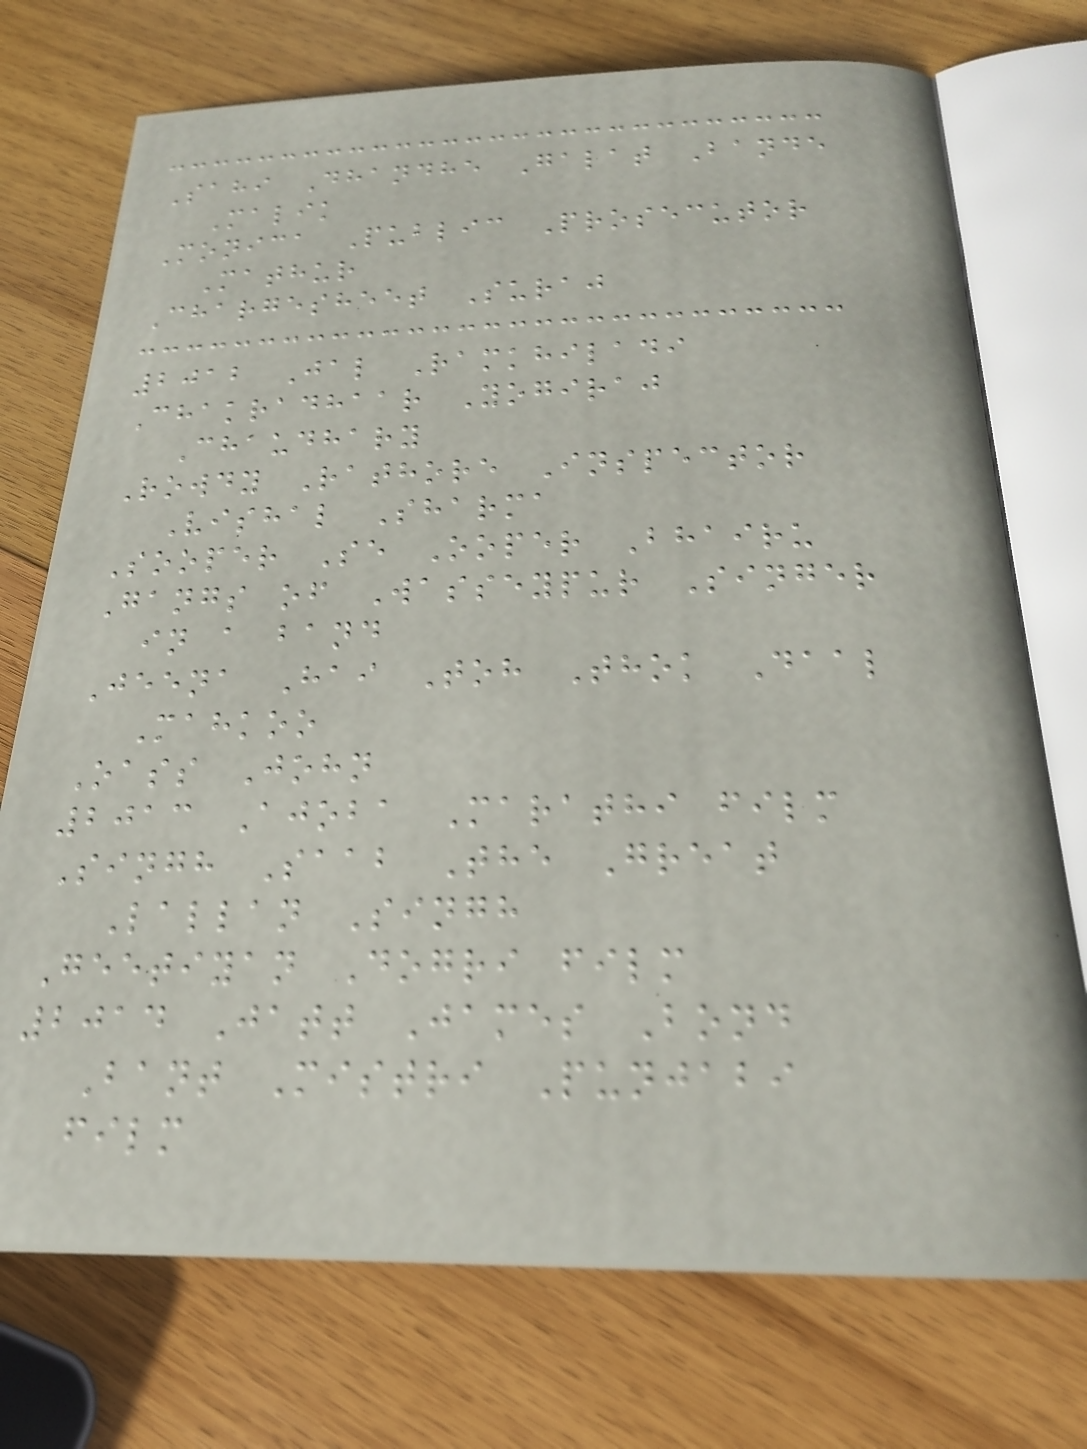Sahi Dhandhe Galat Bande
Malik
Monica Public Prosecutor
Mathur
Chargesheet Suraj
2012 Jal Ramkhiladi
Chakradhaar Yogiraj
Chaudhary
Rowdy Rathore Inspector
Vishal Sharma
Sooper Se Ooper Bhairu
Gangs of Wasseypur Singer
in a band
Jeena Hai Toh Thok Daal
Mahkoo
Oass John
2013 Ajoba Marathi film
Singh Saab The Great
Lallan Singh
Geetiyan Dogri film
2014 Jatt James Bond
Bant Mistri Punjabi
film
